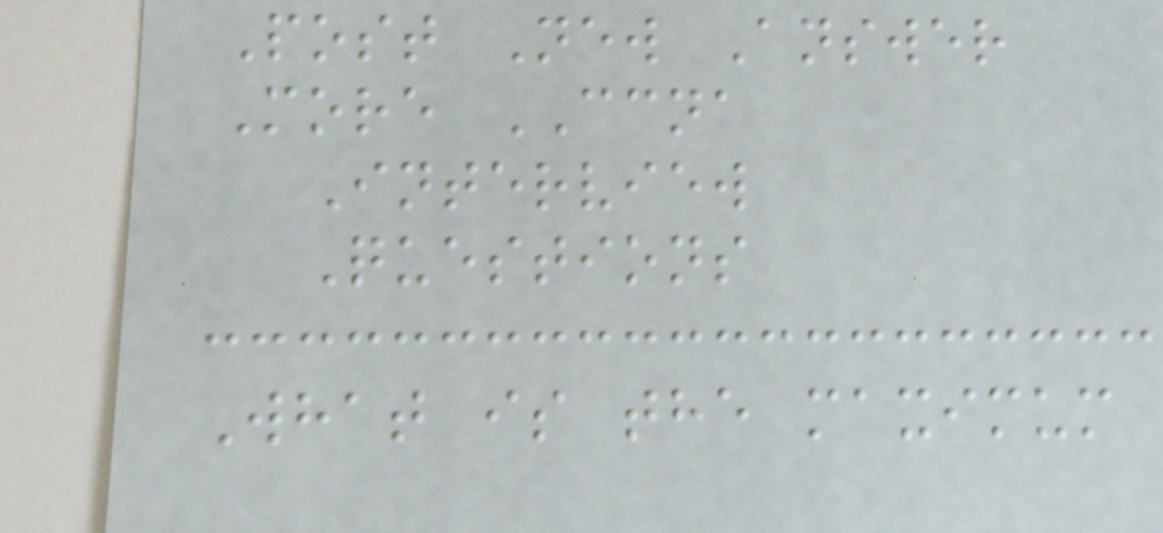Post New Answer
More CCNA
Interview
Questions
What is the maximum
